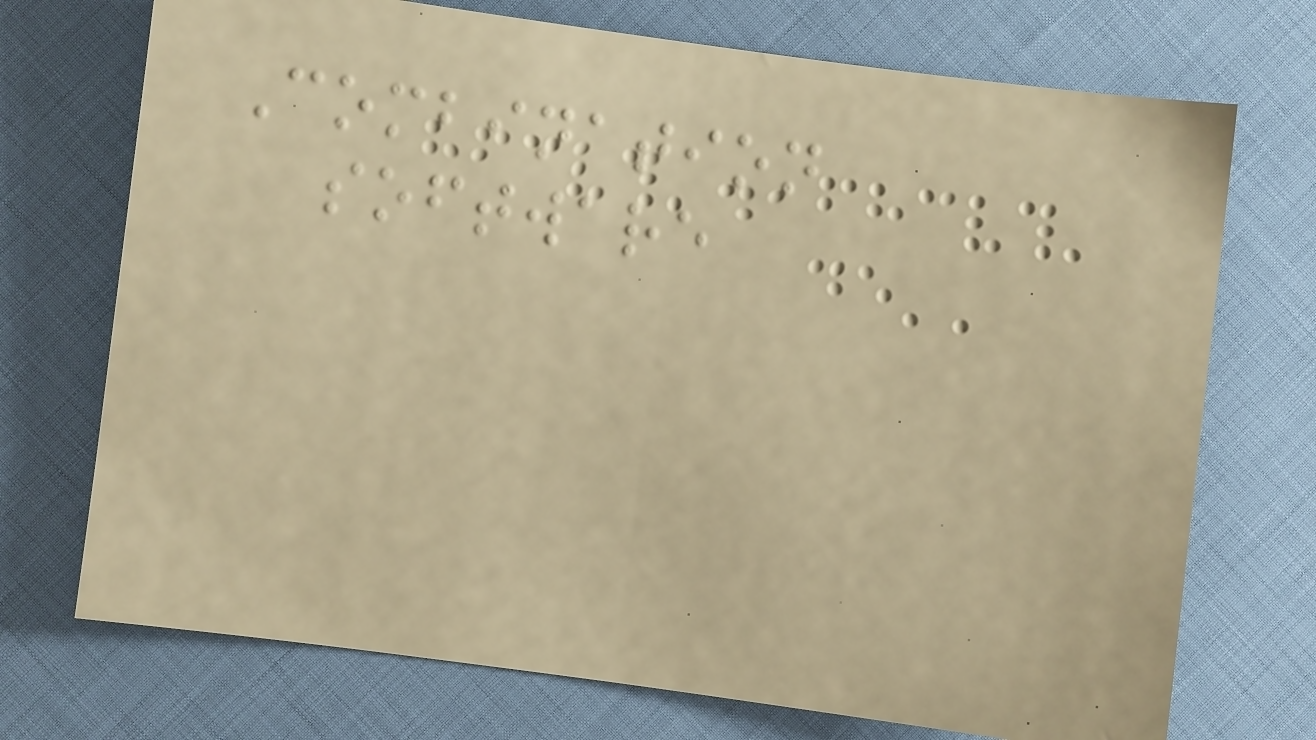Combination
software
